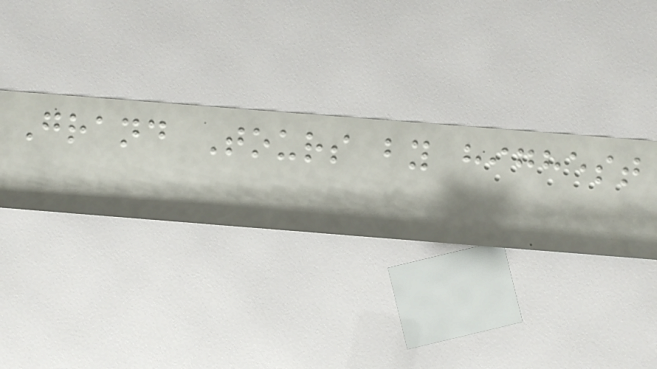Grand Tours by highest
